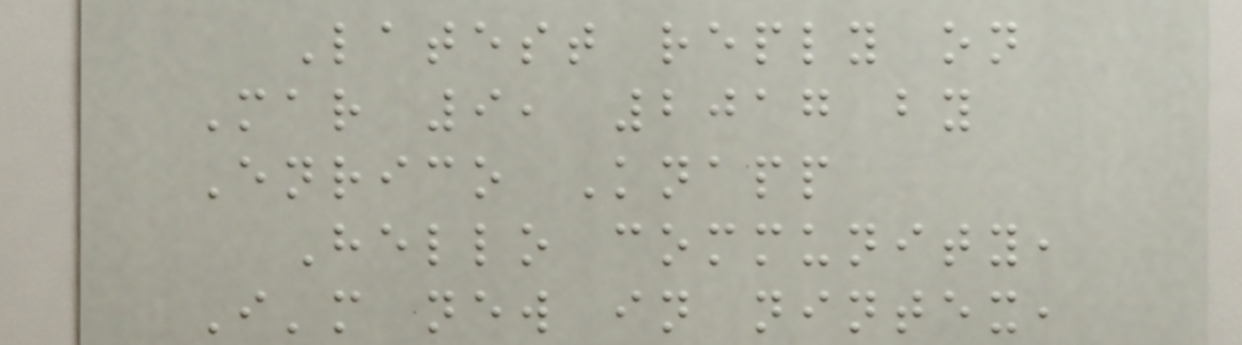Latest reply on
Mar 9, 2017 by
Enrico Knapp
Hello community,
I'm new in nintex,
